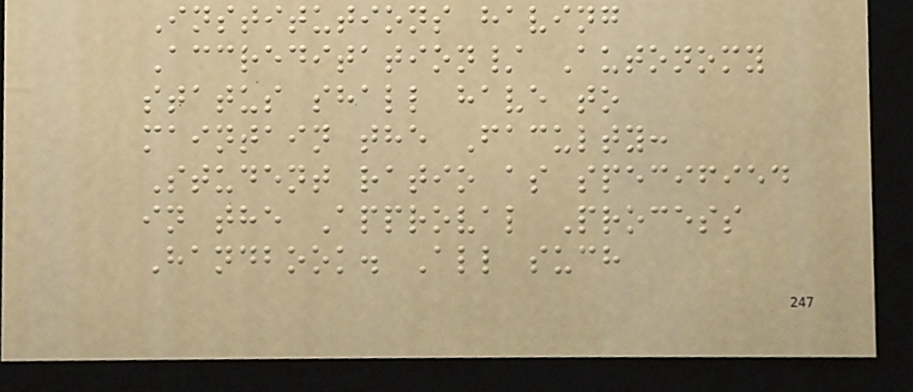Institutions having
Accreditation/ Autonomy
status shall have to
maintain the Faculty:
Student ratio as specified
in the Approval Process
Handbook. All such
